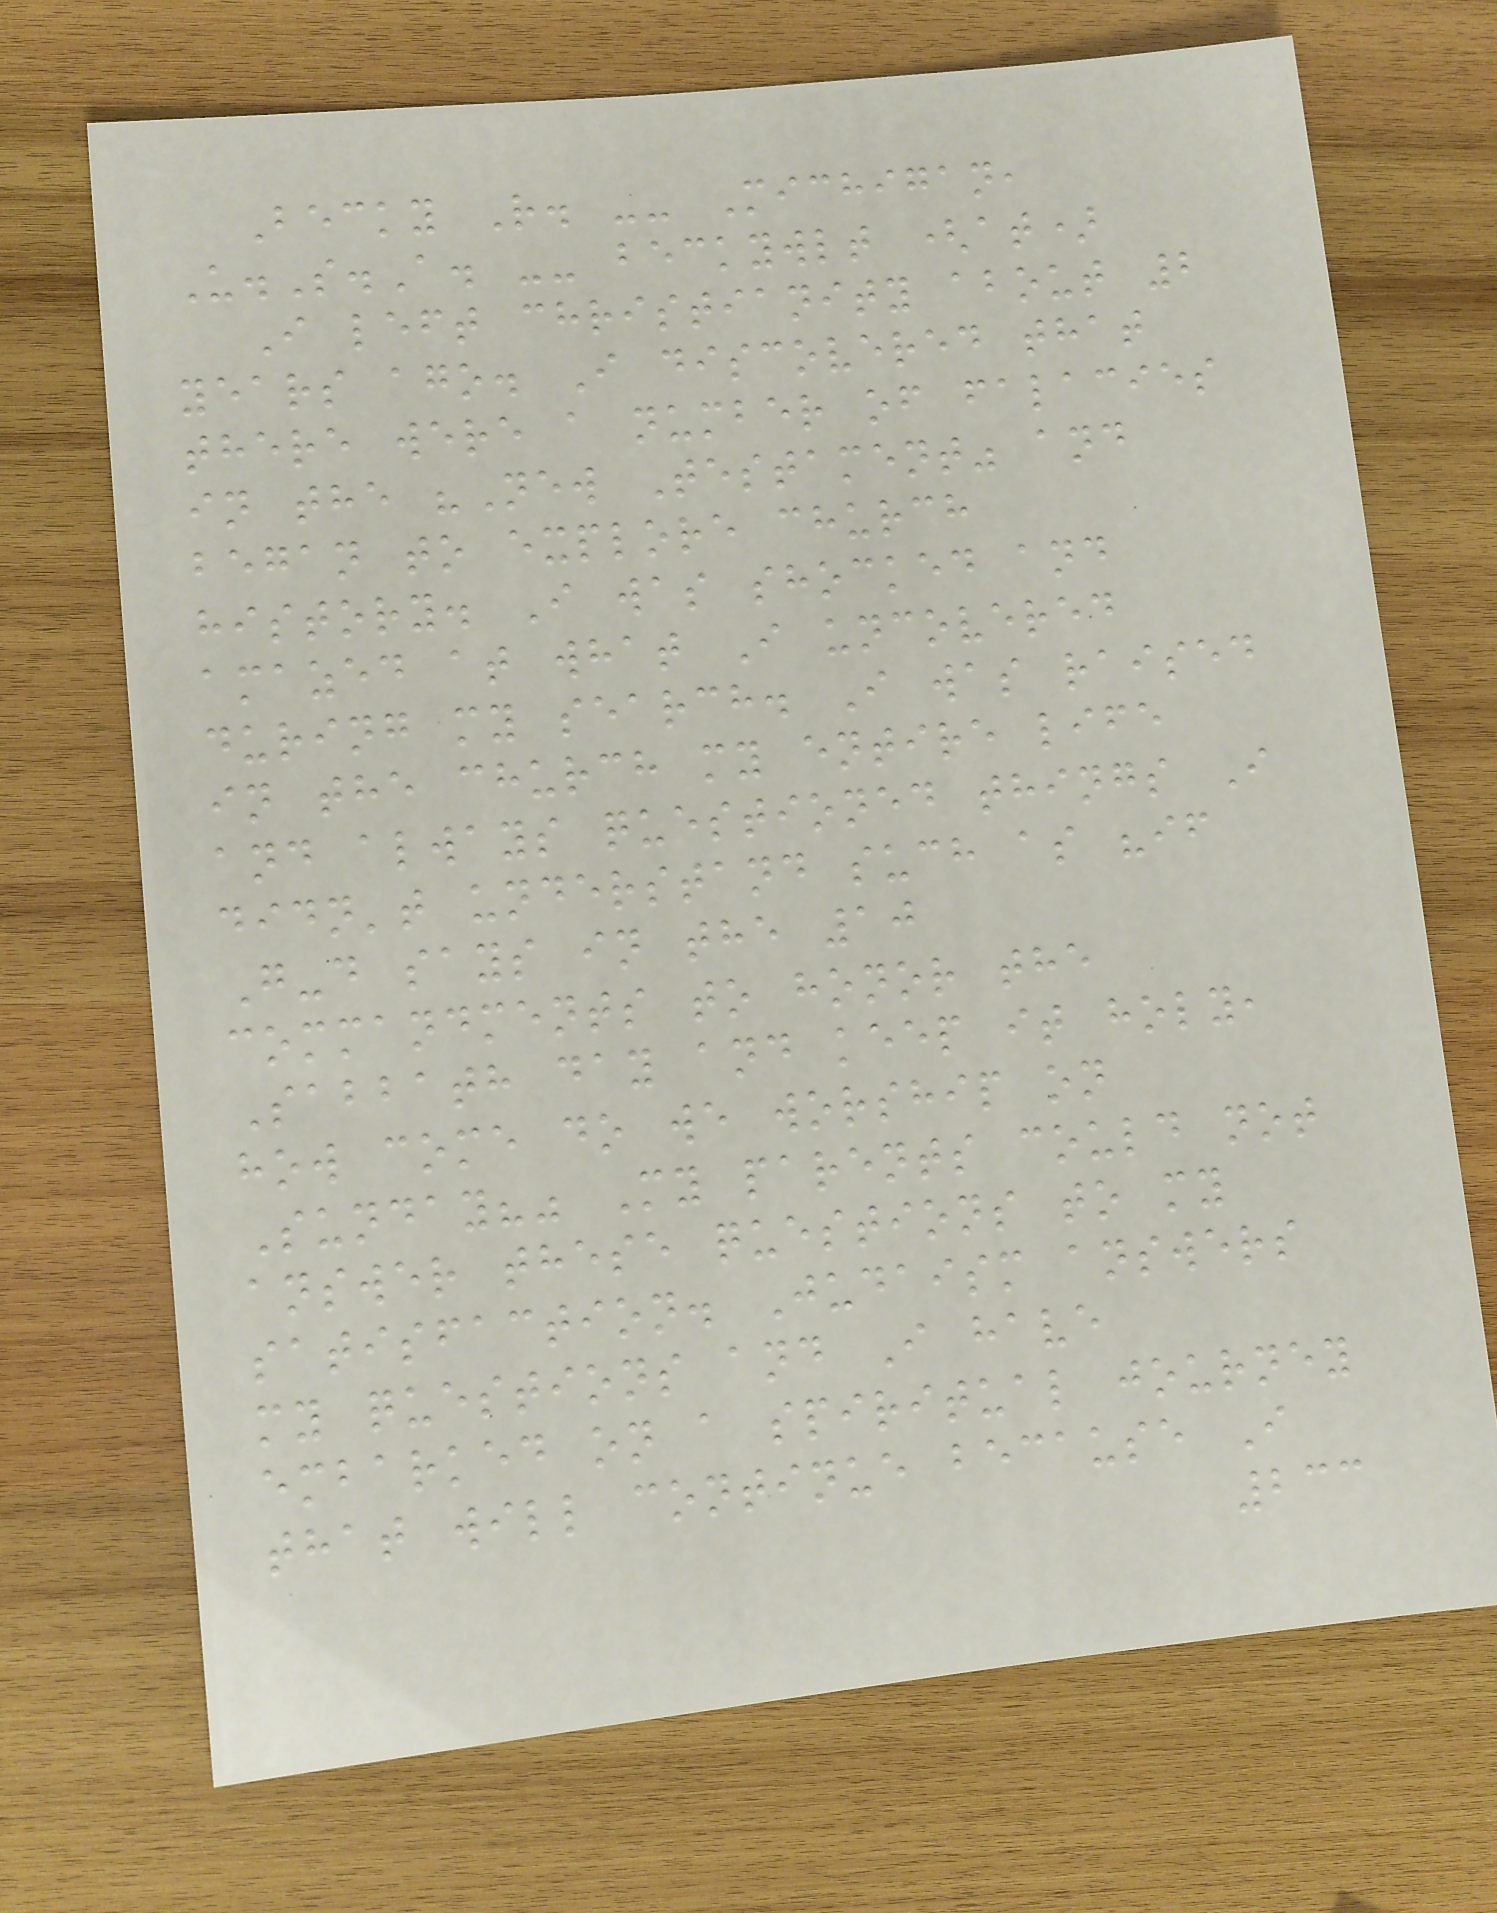Becky R. -- Michigan,
U.S.A. -- beckywlt (at)
I left christianity about 2
years ago. I discovered that
there were a number of falacies
in the "New Testament" and
began to explore church
history. I was shocked and
amazed at what I uncovered
during my search. I was raised
in the church my entire life
and always questioned things I
didn't understand such as "if
G-d says in the 10
commandments to honor the
Sabbath day and keep it holy,
how come do we worship on
Sunday?" My parents could not
answer these questions to my
satisfaction. Judaism answers
my questions and I have
embarked on a spiritual journey
that will continue because I
233
